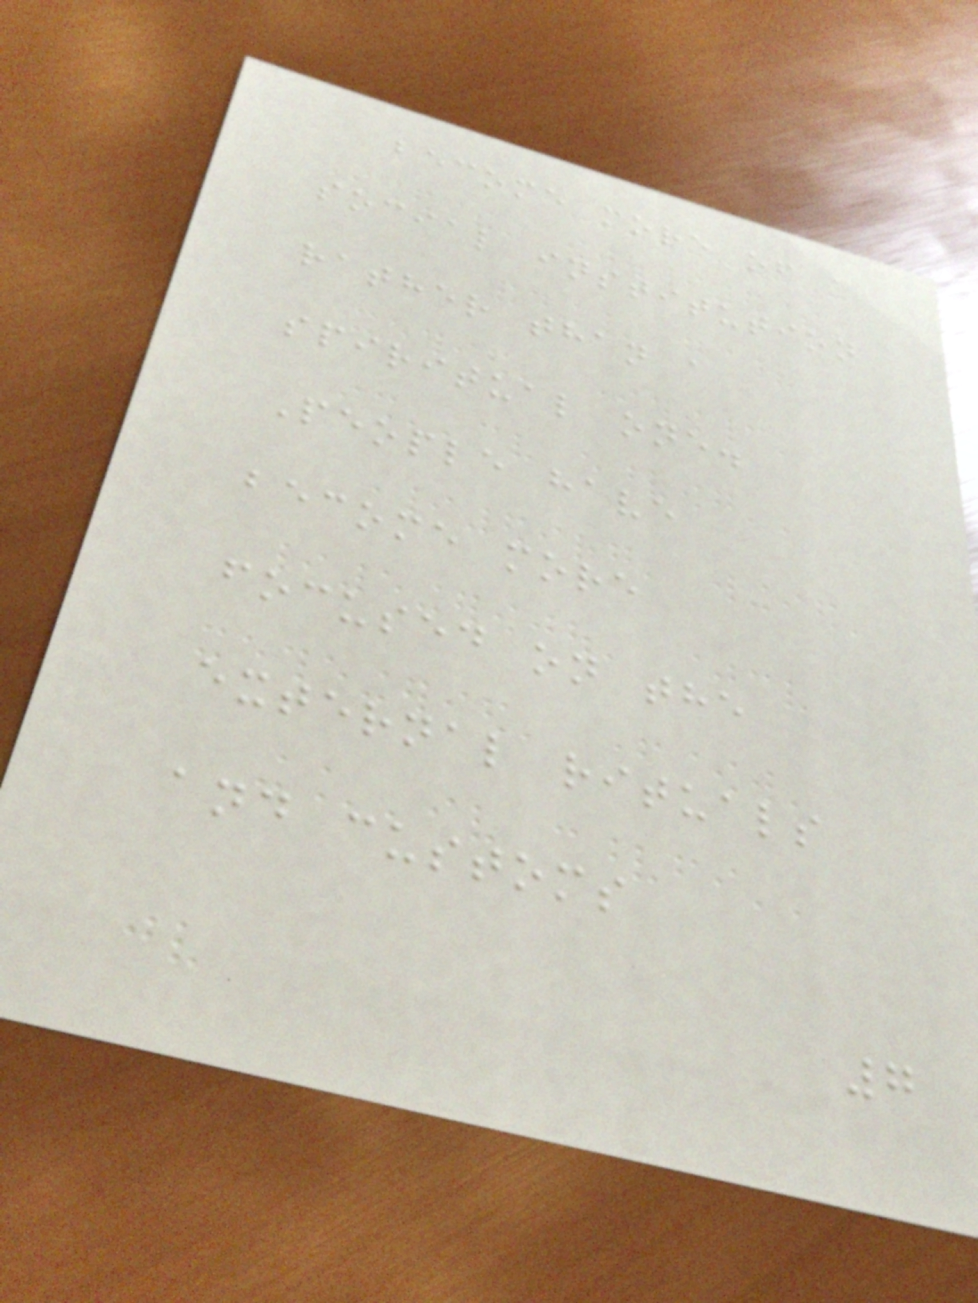become more of a
social institution
rather than a
spiritual one.
People have
become more
focused on the
external rituals
and customs
7
